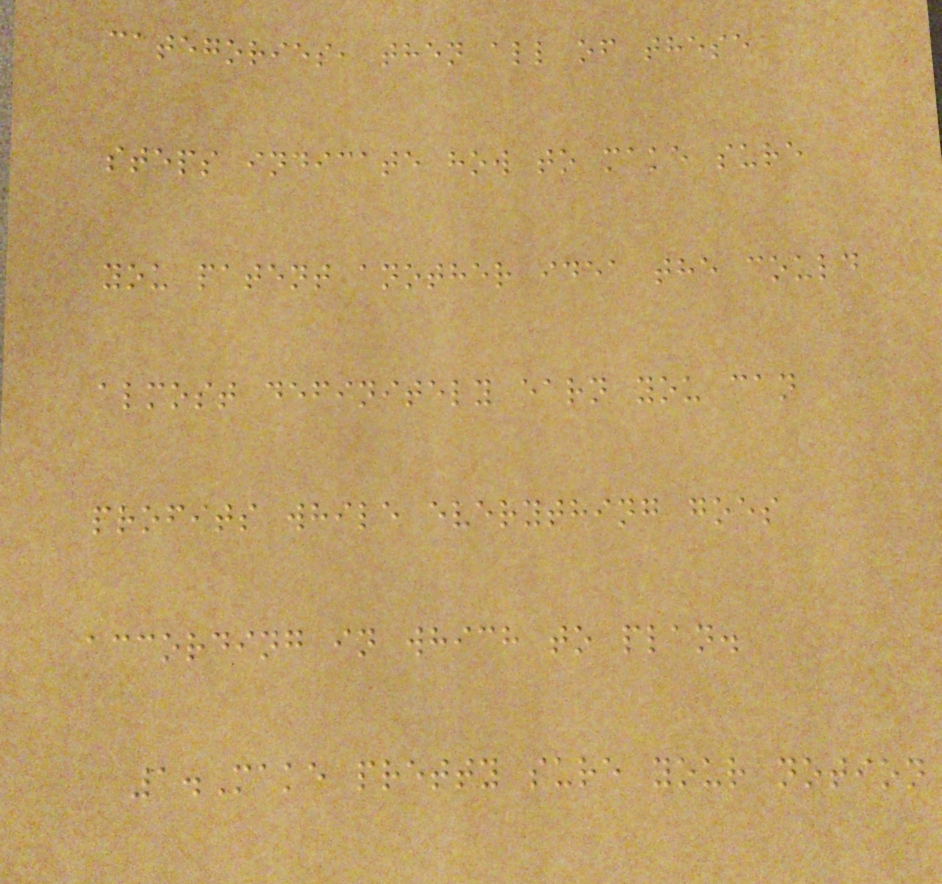categories, then all of these
steps indicate how to make sure
you patent another idea the could
almost definitely earn you can
profits while everything goes
according in which to plan.
1.Make pretty sure your notion
